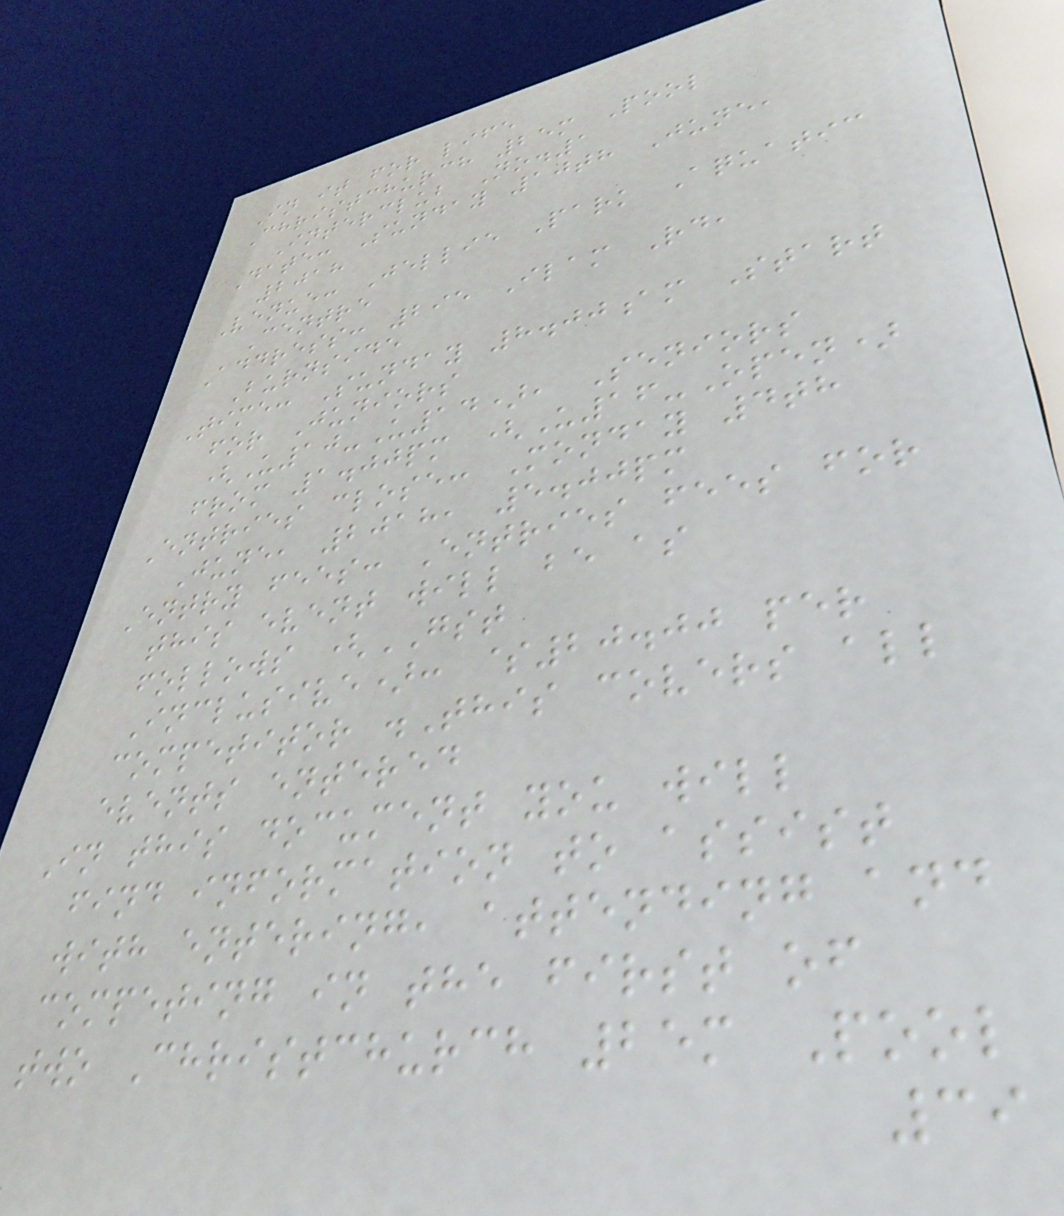In it for life
Christchurch 25m Pool
Interclub No.1
Date: Sunday 10th June,
2018
Venue: Jellie Park Aquatic
Centre
Address: 295 Ilam Rd,
Burnside
Time: Sunday 8.00am Start
for Juniors
(U10-U14), Seniors
from 1.00pm (U16-Open)
Entries close: Monday 4th
June, 2018, 5.00pm
Entry fees: Entries fees for
this event will be as
follows (GST
Inclusive): $20.00 per
competitor .This covers all
events entered
In this document you will
find information to assist
with entering, attending and
competing in the first of
two Christchurch 25m Pool
39
